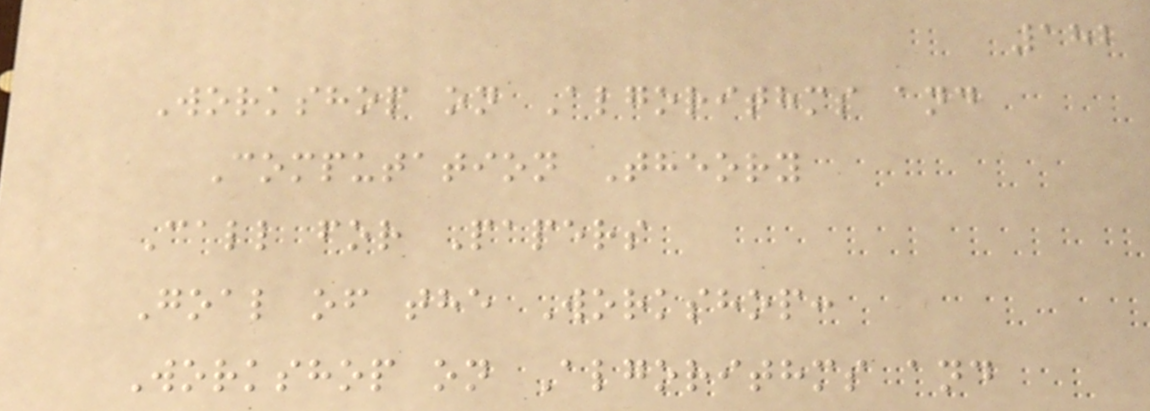182
Workshop on Algorithms and
Computation Theory
Call for Papers
Goal of the Workshop:
Workshop on Algorithms and
